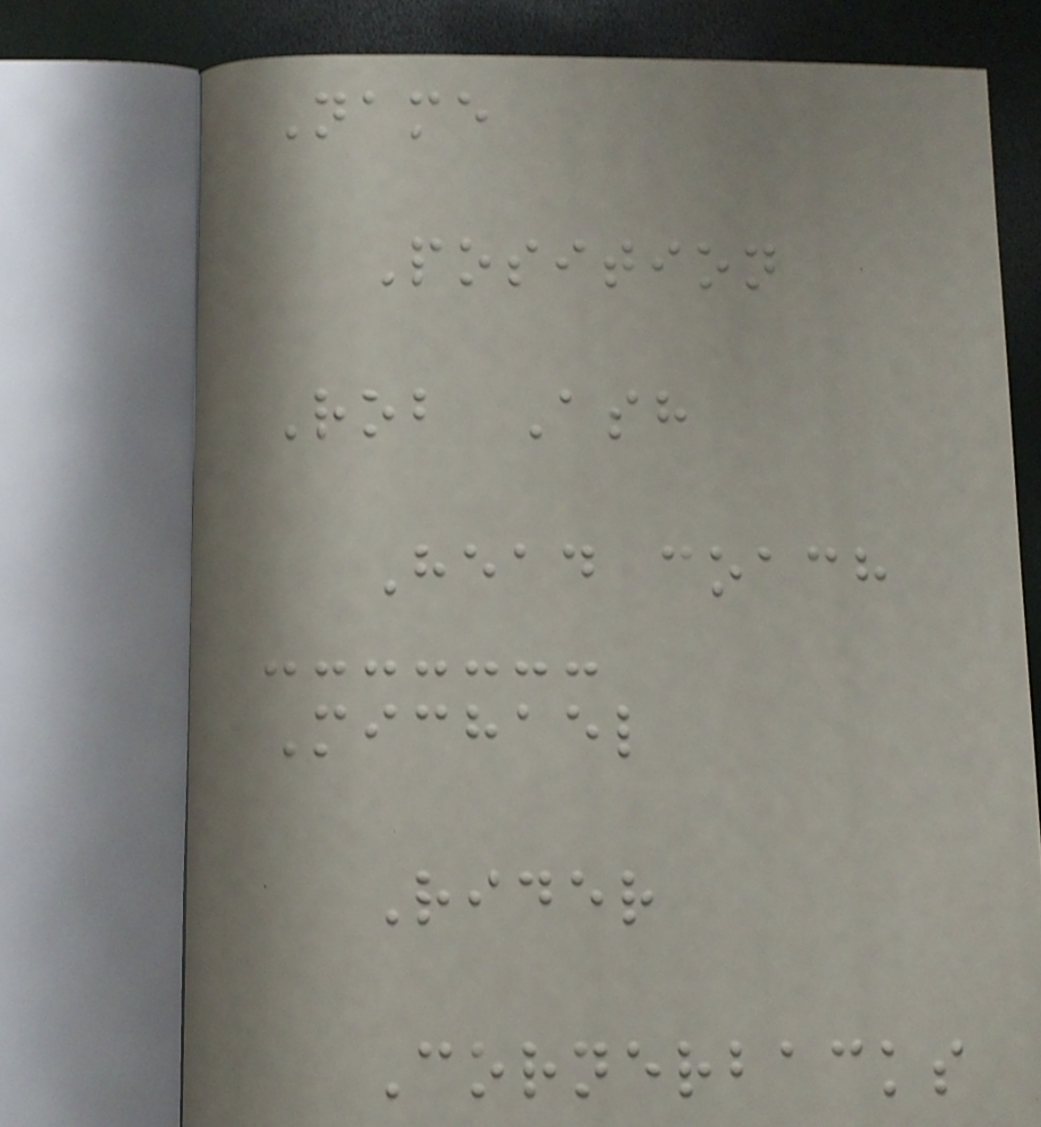Name
Position
Rob Ash
Head coach
Michael
Rider
Cornerbacks
